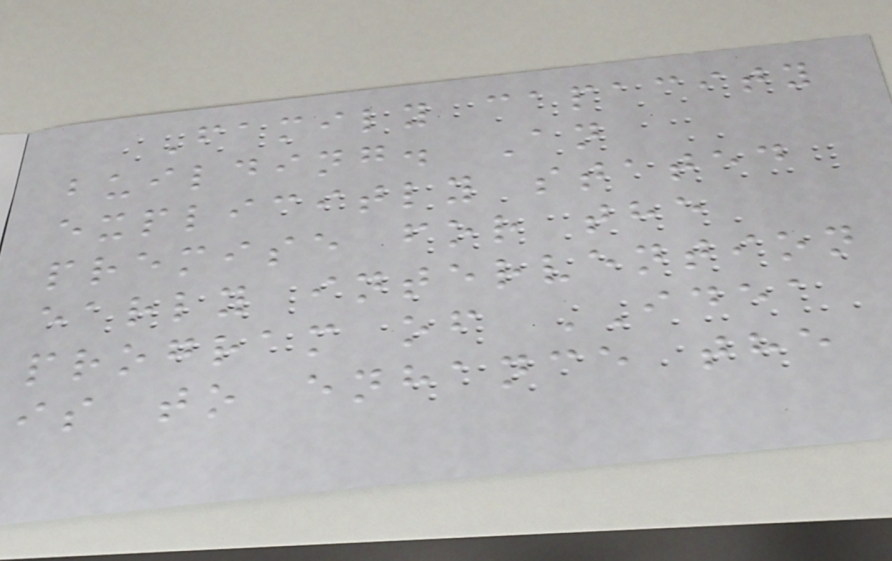Family capacity
building. An
explicitly stated
premise for the
early intervention
program of IDEA
is to enhance the
